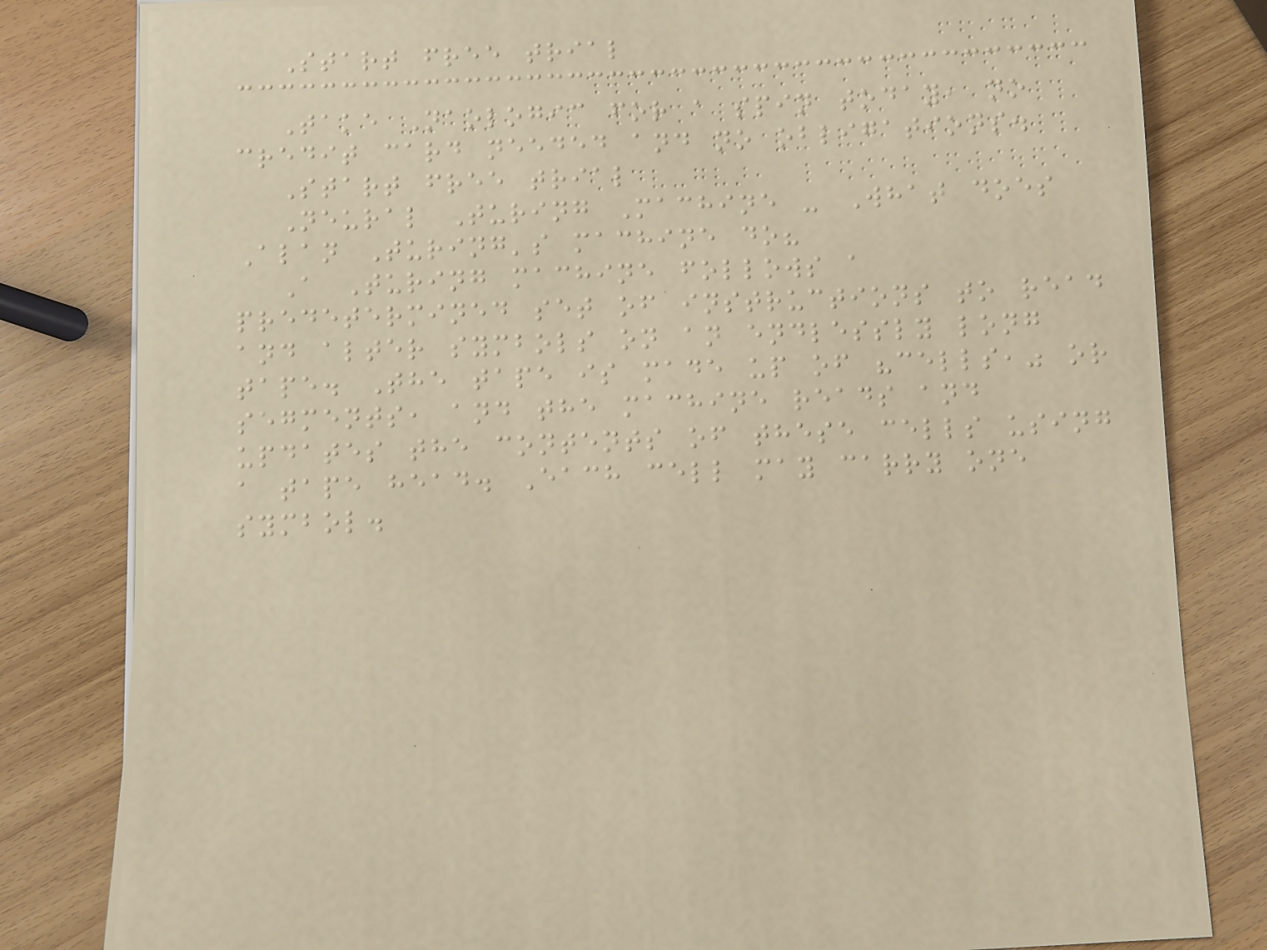Start free trial
Take Naologic for a spin today, no
credit card needed and no obligations.
Start free trial
Neural Turing Machine - What does
Alan Turing's machine do?
A Turing machine follows a
predetermined set of instructions to read
and alter symbols on an endlessly long
tape. The tape is made up of "cells," or
segments, and the machine reads and
updates the contents of these cells using
a tape head. Each cell may carry one
symbol.
